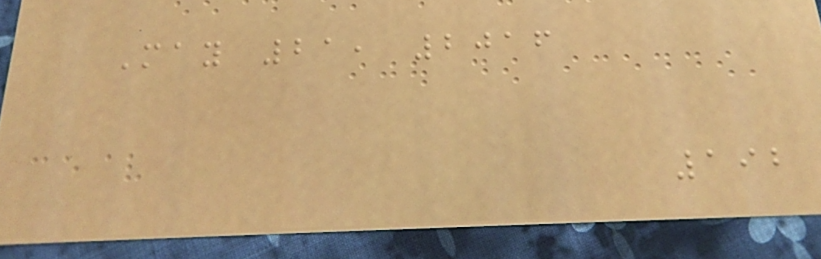May 21, 2016
192
